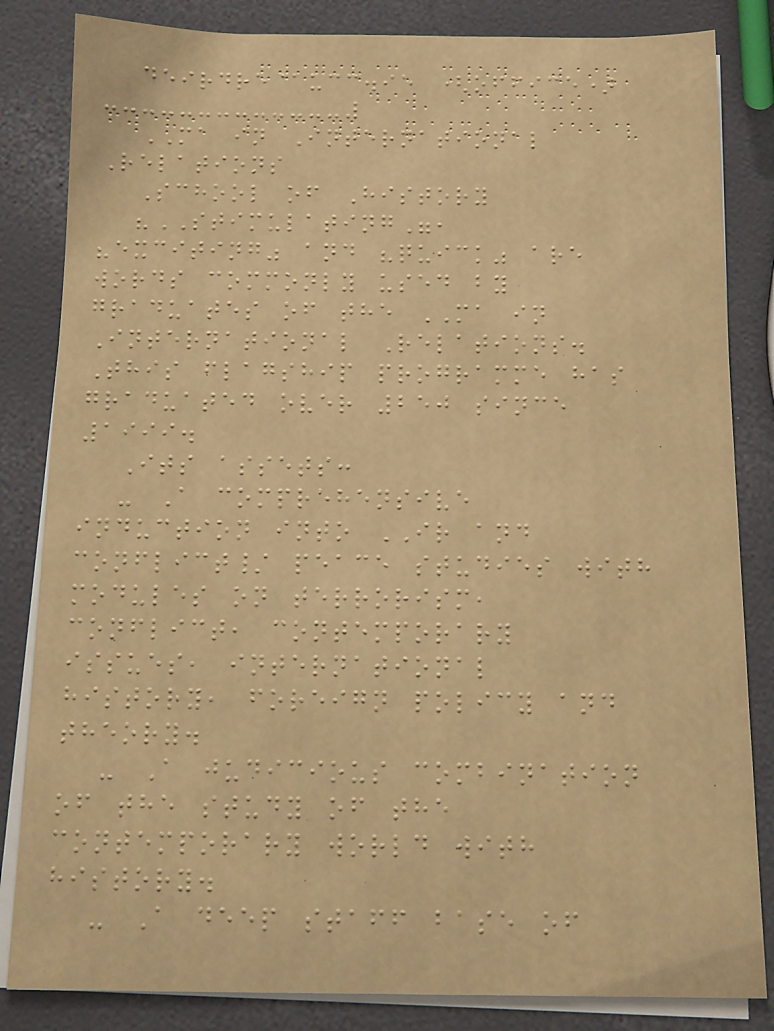deirdre@ucc.ie (office)
MA in International
Relations
School of History
"STIMULATING",
"exciting" and "quick" are
words commonly used by
graduates of the MA in
International Relations.
This flagship programme has
graduated over 250 since
1999.
Its assets:
- A comprehensive
induction into IR and
conflict/ peace studies with
modules on terrorism,
conflict, contemporary
issues, international
history, foreign policy and
theory.
- A judicious combination
of the study of the
contemporary world with
history.
- A deep staff base of
